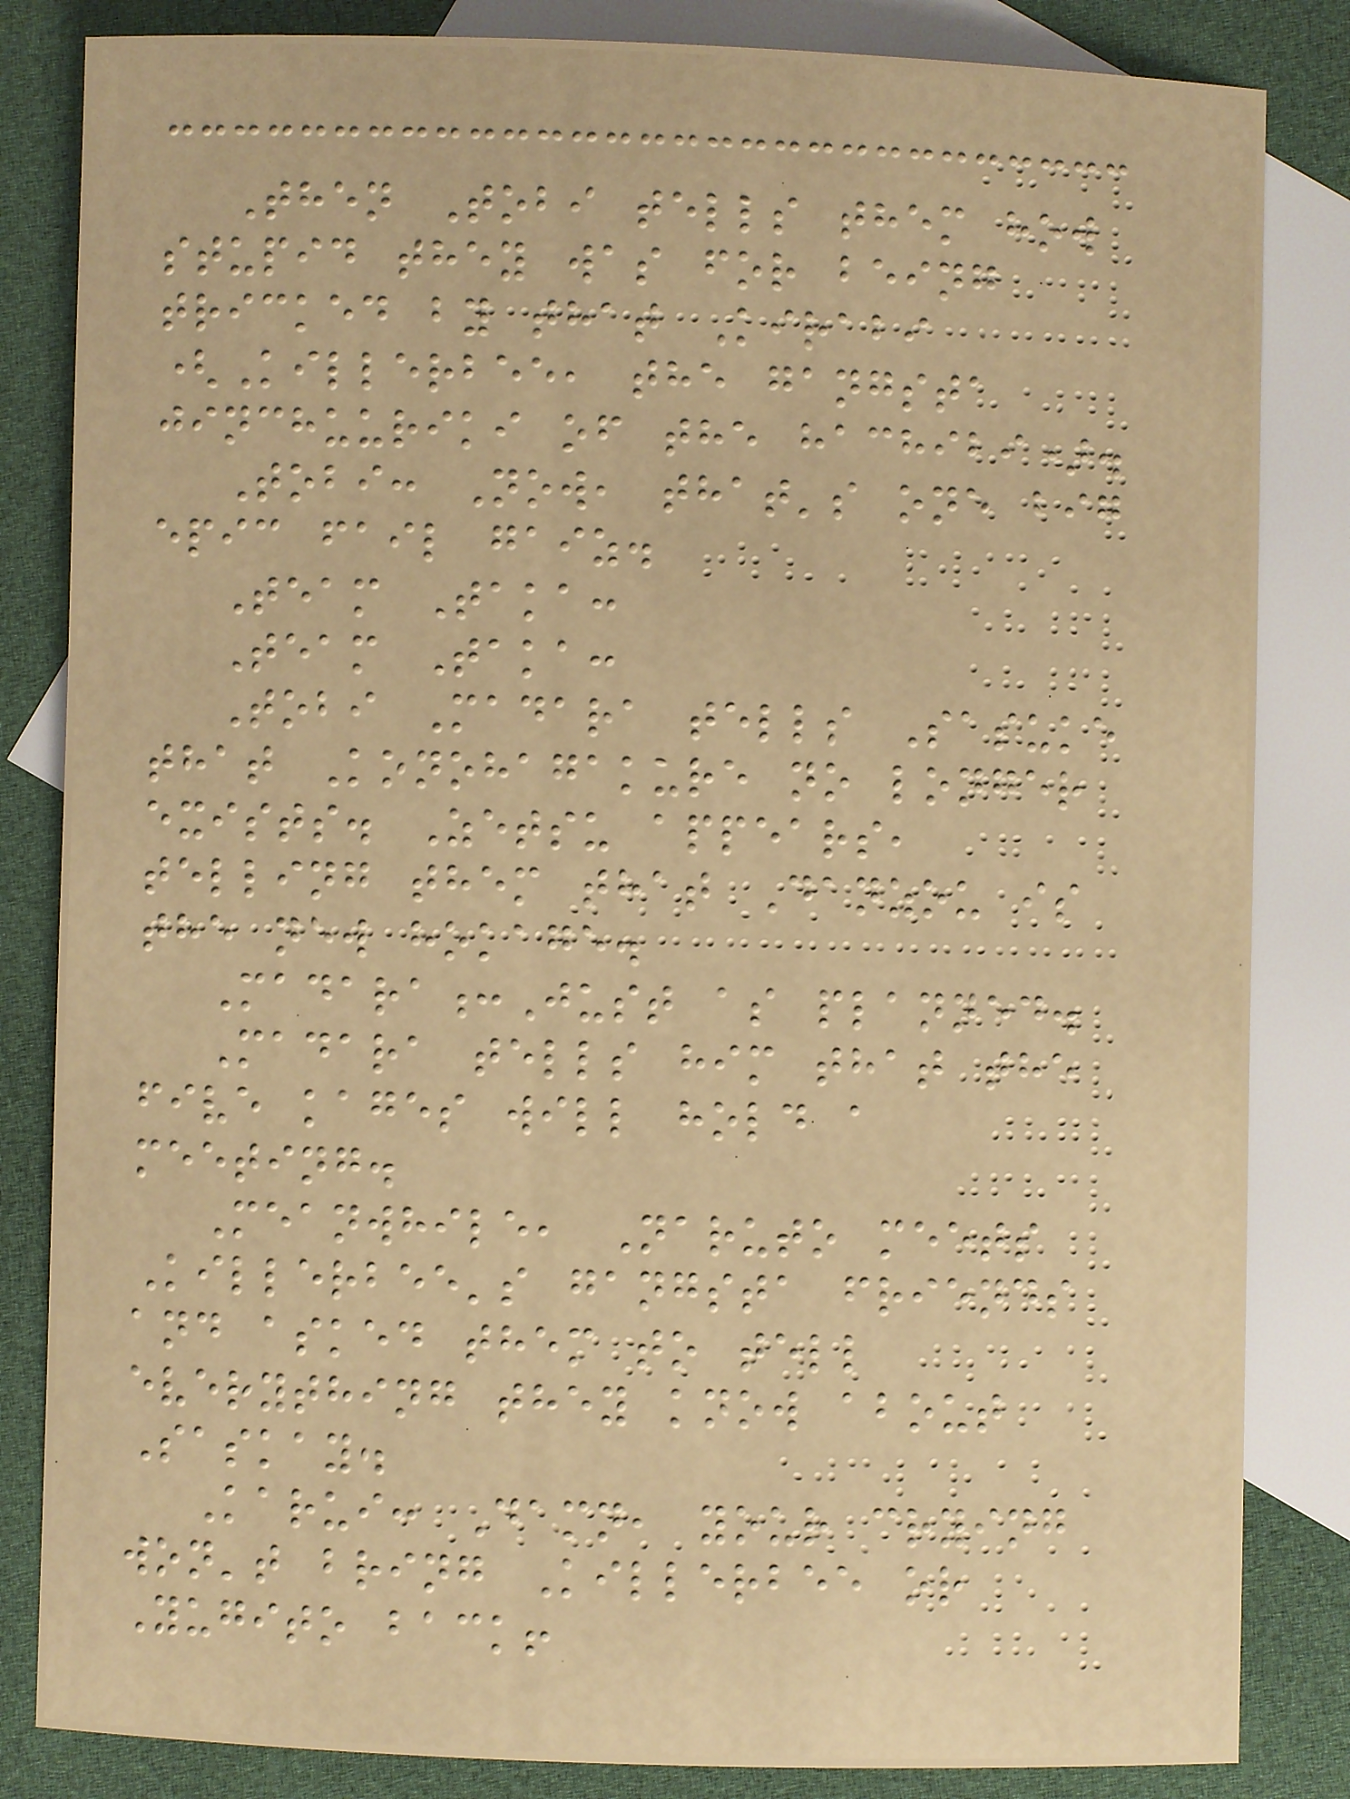Then Tobi tells them how
stupid they was for being
tricked by that Kirabi
(Killerbee, the gangsta
jinchuuriki of the hachibi).
Tobi: Now, that's one big
epic fail gaiz.
Team Taka:
Team Taka:
Tobi Madara tells Sasuke
that Konohagakure no longer
exists. Zetsu appears,
telling them that Danzou is
the new hokage.
Madara:Just as planned.
Madara tells him that the
five kages will hold a
meeting.
Meanwhile, Naruto meets
Killerbee's gangsta friends
and asked them to tell
everything they know about
Saskay.
Karui: Damn, your crying
won't bring Killerbee or
Yugito back!
